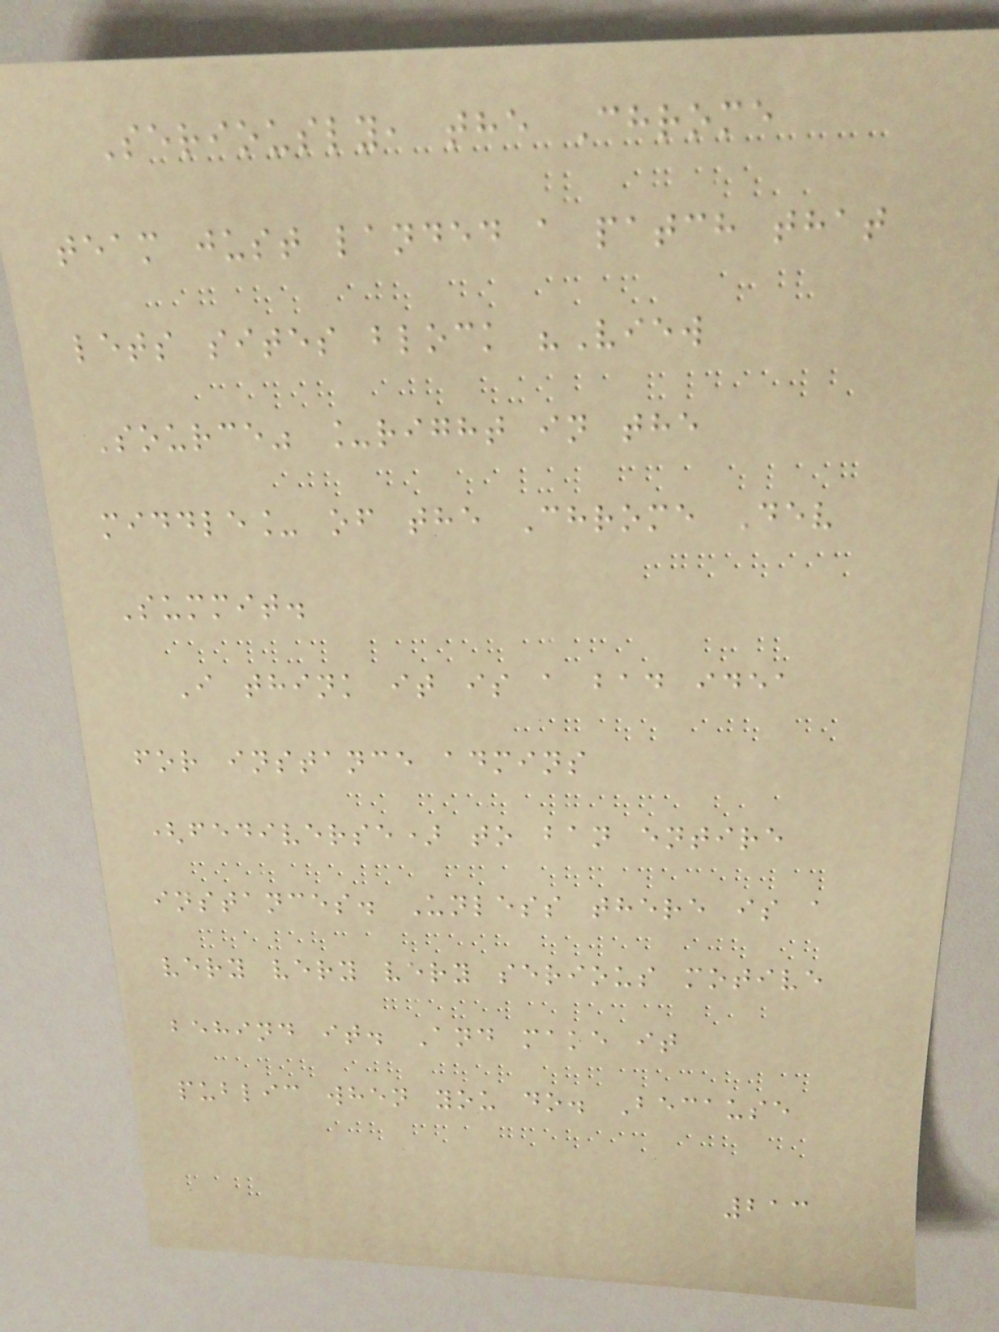Seriously, the Chrome
team just landed a patch that
lets sites block "View
Source" _right in the
middle_ of the Chrome Dev
Summit.
I think it is a bad idea
for instance admins
(fediverse) to ban entire
instances. Unless there is a
very very very serious motive
behind it. And make it
public when you do. Because
213
